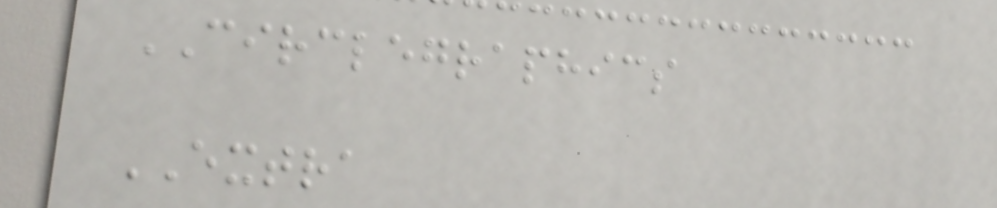CIRCLEGRAPHICS
EXTRA
